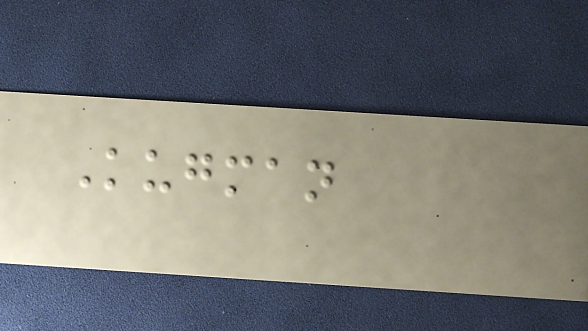Kugman
